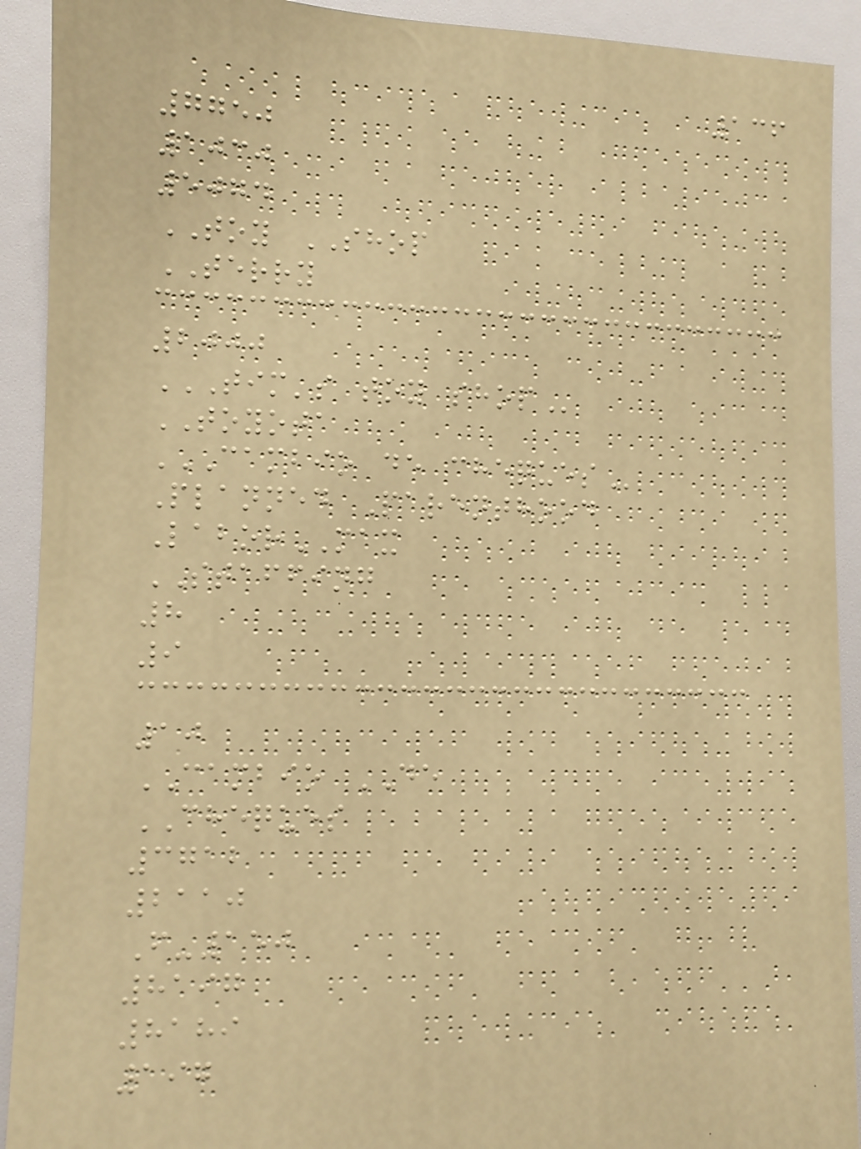136
7750
1030
5074
TOY SHOP
TERRY
2000
TIM'S TOY SHOP
TOYOTA
CAMBIO DE CHEQUES
Planned Parenthood
LaborMAX
STAFFING
8
9
10
CAMBIO DE
CHEQUES
3712
2110
F-150
8197
8189
197
